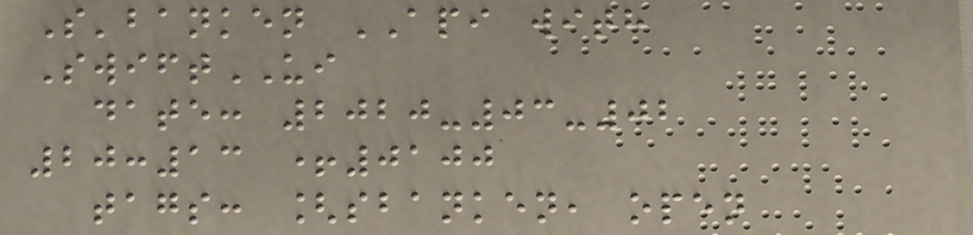S'banken API with
SwiftUI
date: 2020-03-02
20:13 +0100
tags: [sbanken, open
